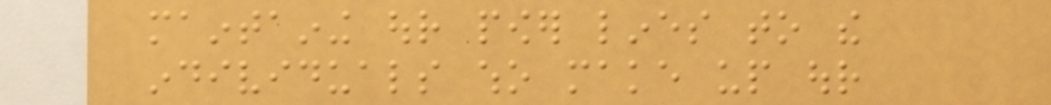maintaining our power lines to the
individuals who make up our
